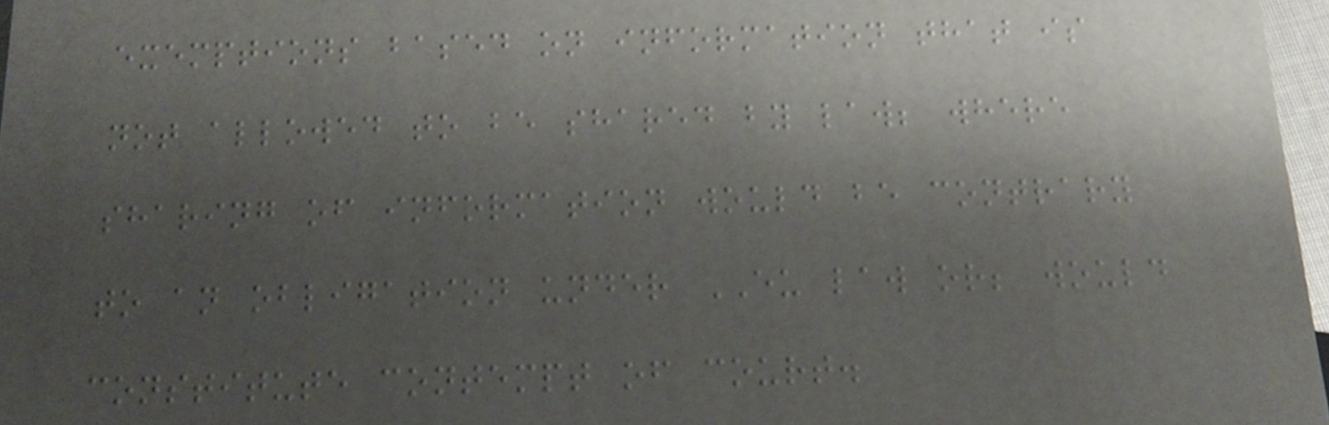exemptions based on information that is
not allowed to be shared by law; where
sharing of information would be contrary
to an obligation under EU law or; would
constitute contempt of court.
